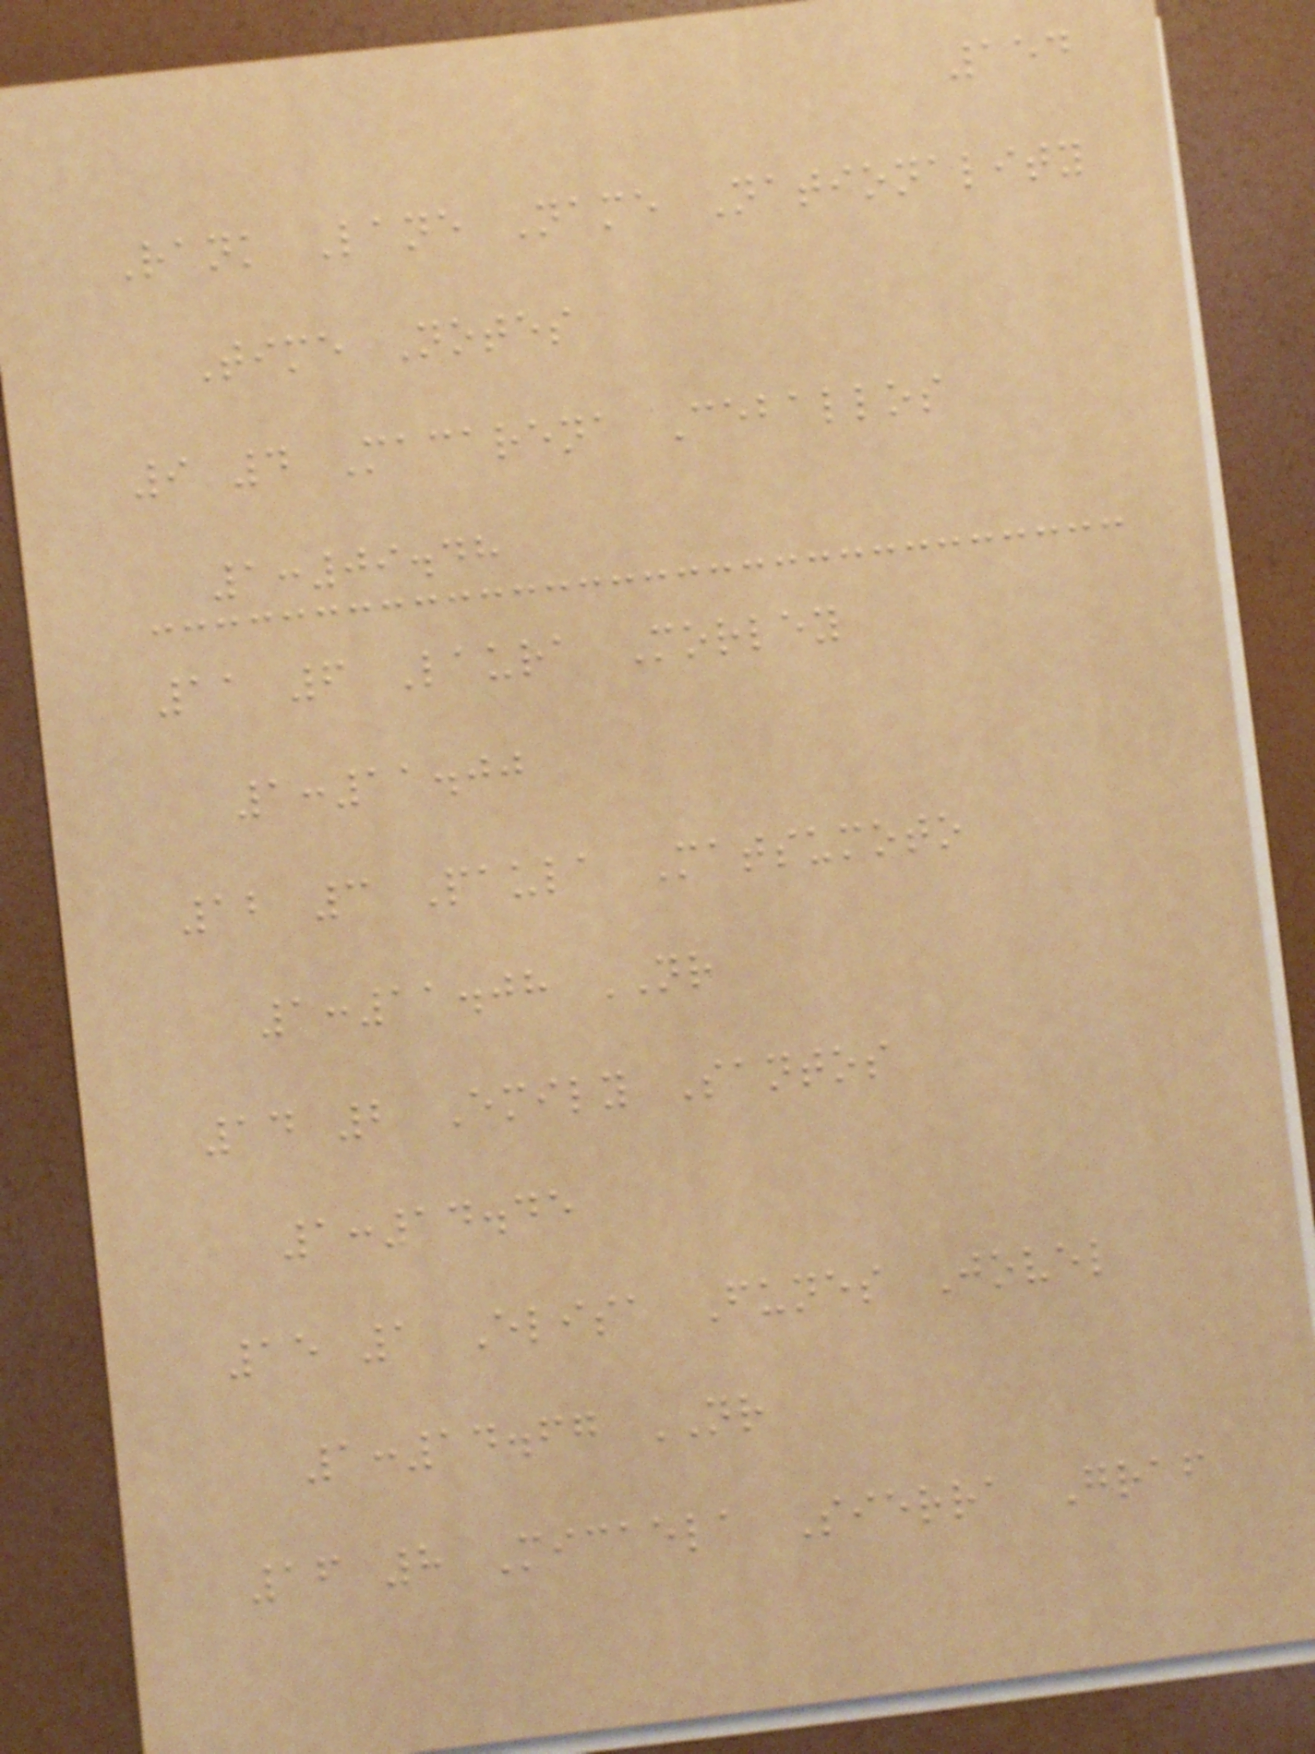154
Rank Lane Name Nationality
Time Notes
9 4 Macarena Ceballos
1:09.48
11 6 Laura Morley
1:11.00
12 3 Paula Matsumoto
1:11.08 NR
14 2 Emily Santos
1:14.45
15 1 Elisa Funes Jovel
1:14.67 NR
16 8 Micaela Sierra Graf
